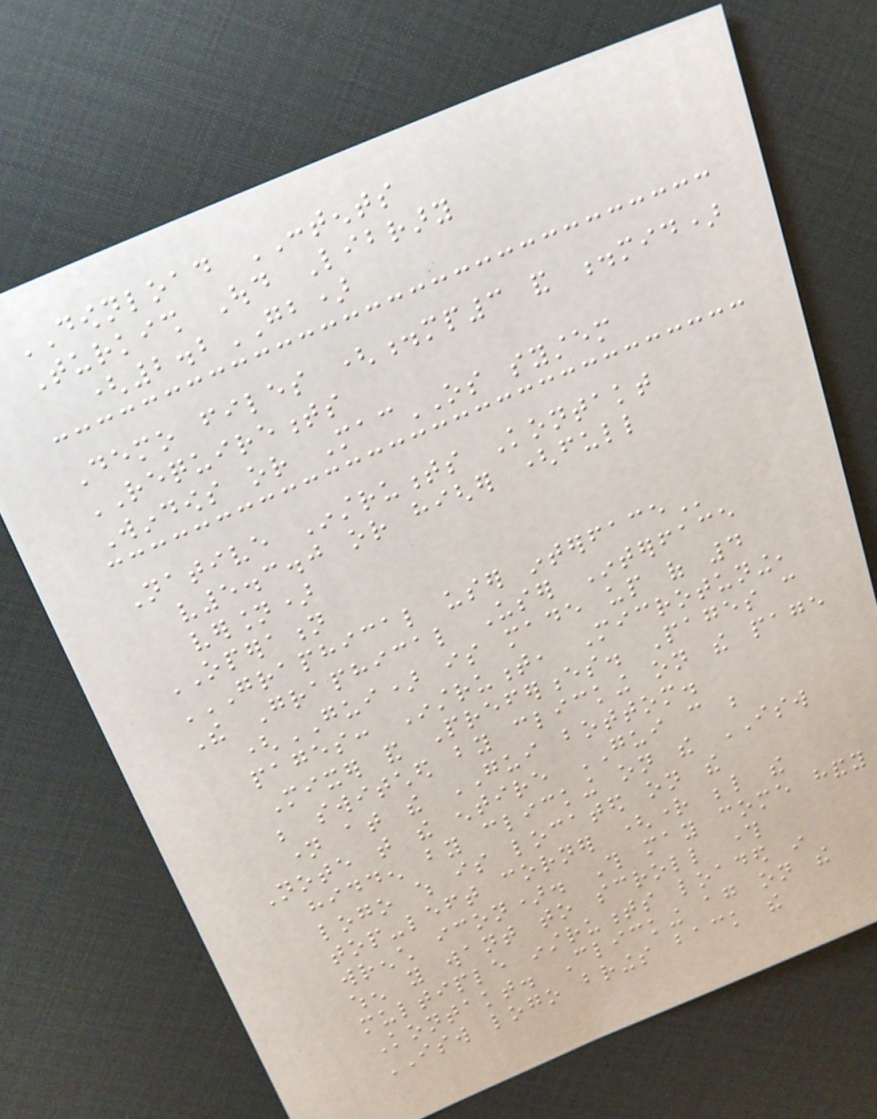DOWNLOAD CONTENTS
Turkish Oud Library
(2.2GB)
Demo files (.mp3 and .mid)
REQUIREMENTS
Windows or MacOS system
Native Instruments Kontakt
v5.3.0 or higher (full
version)
OPERATION
GRAPHICAL USER INTERFACE
The Graphical User Interface
(GUI) is made up of 4
pages: Instrument, Microtuning,
Mixer and Preferences. Pages can
be switched by clicking on the page
name at the GUI bottom.
Note that the entire GUI can be
hidden by clicking on the ISW
logo which is located on the
top-left corner (right below the
wrench icon). This may come handy
when you want to scroll through
multiple instruments loaded in
Kontakt. Clicking again on the
ISW logo brings back the
